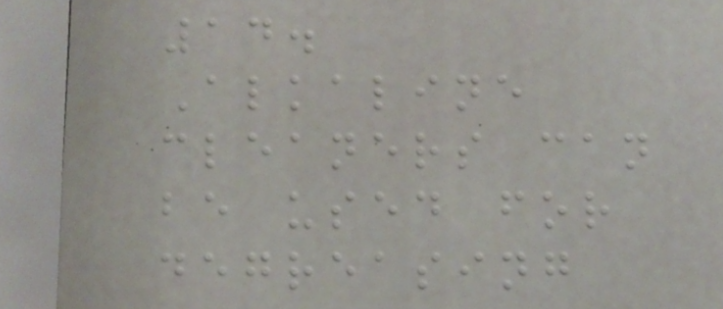14.
Alkaline
cleaners can
be used for
degreasing
